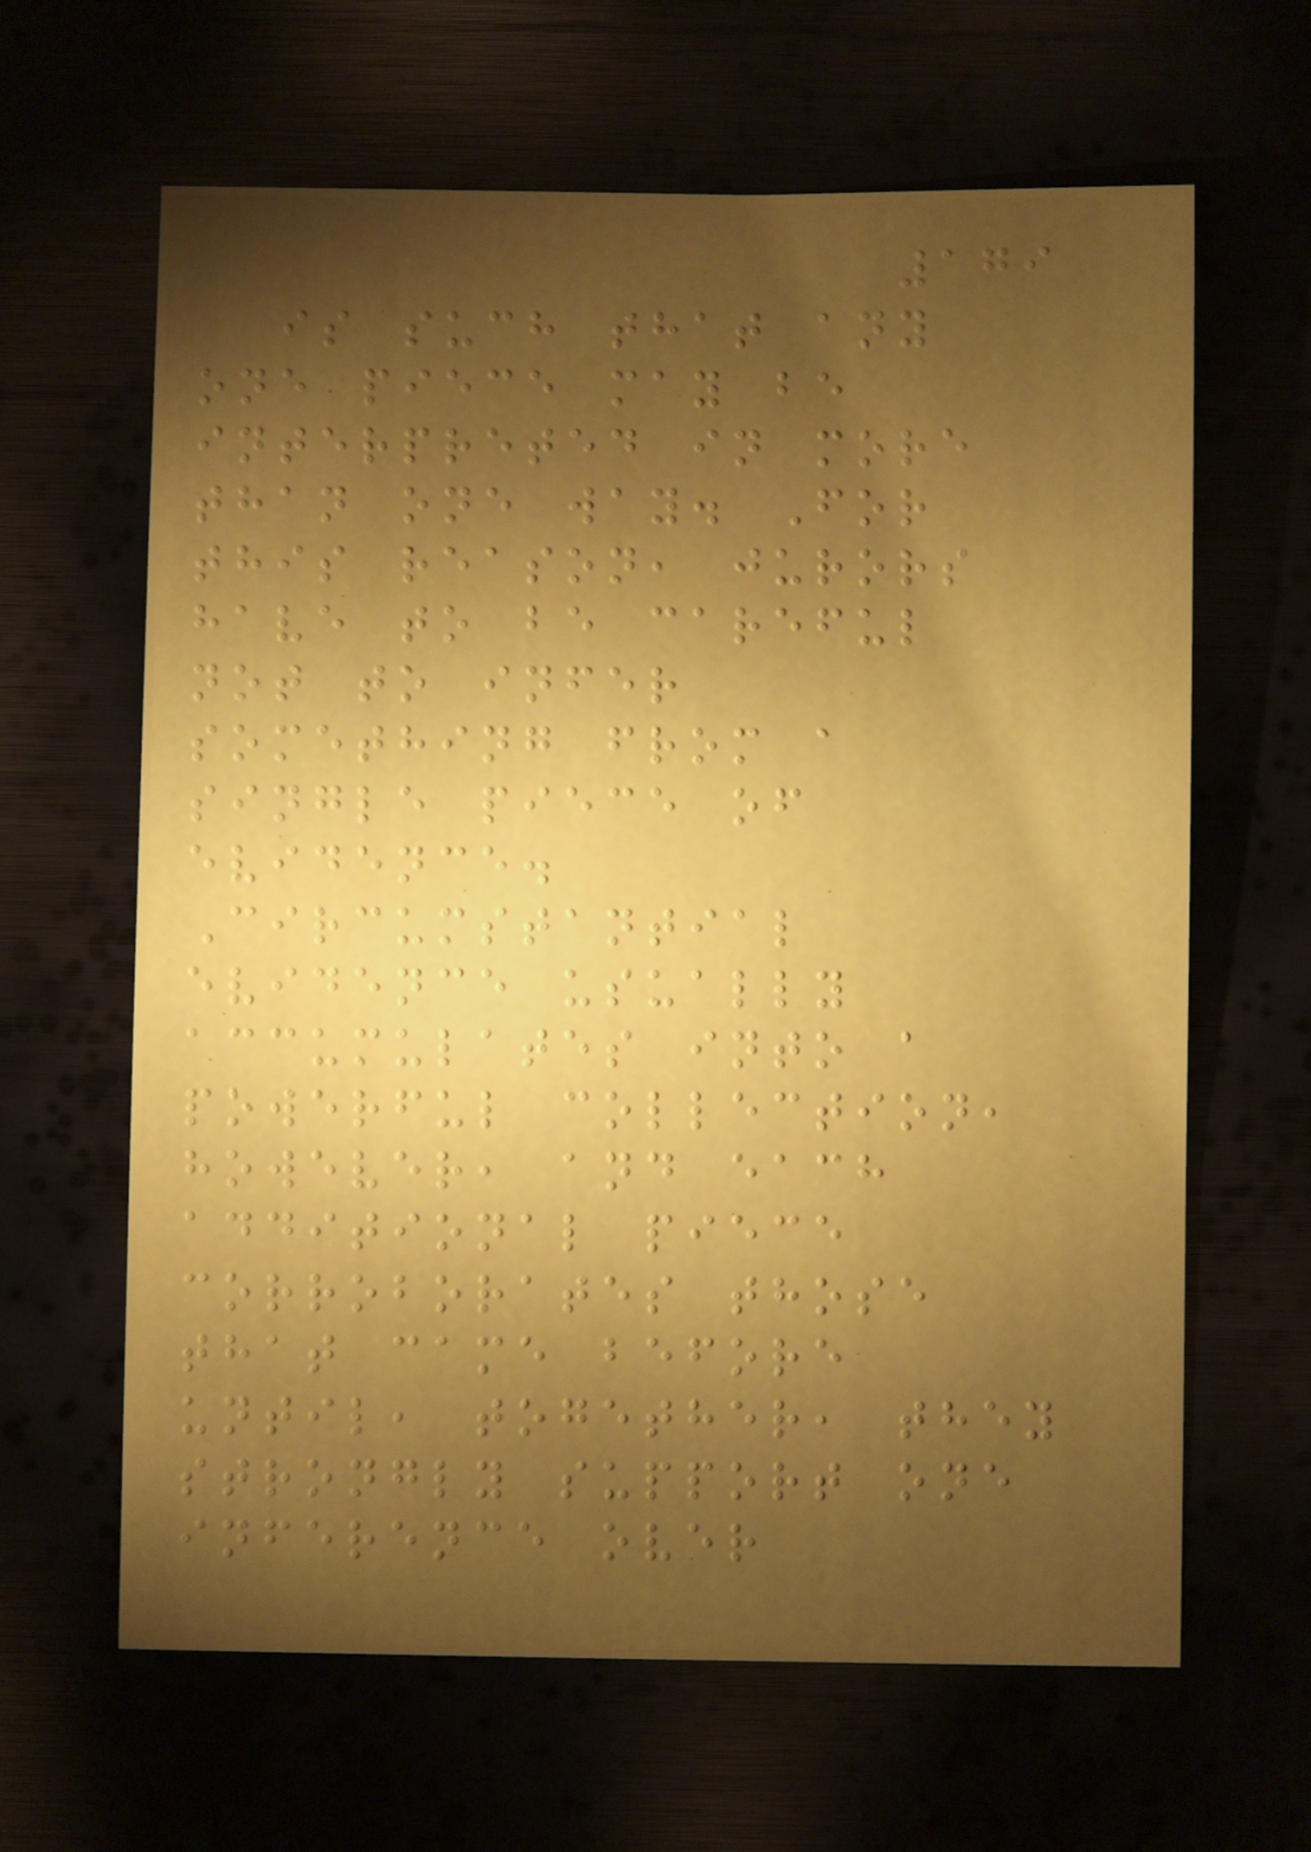179
is such that any
one piece may be
interpreted in more
than one way. For
this reason, jurors
have to be careful
not to infer
something from a
single piece of
evidence.
Circumstantial
evidence usually
accumulates into a
powerful collection,
however, and each
additional piece
corroborates those
that came before
until, together, they
strongly support one
inference over
